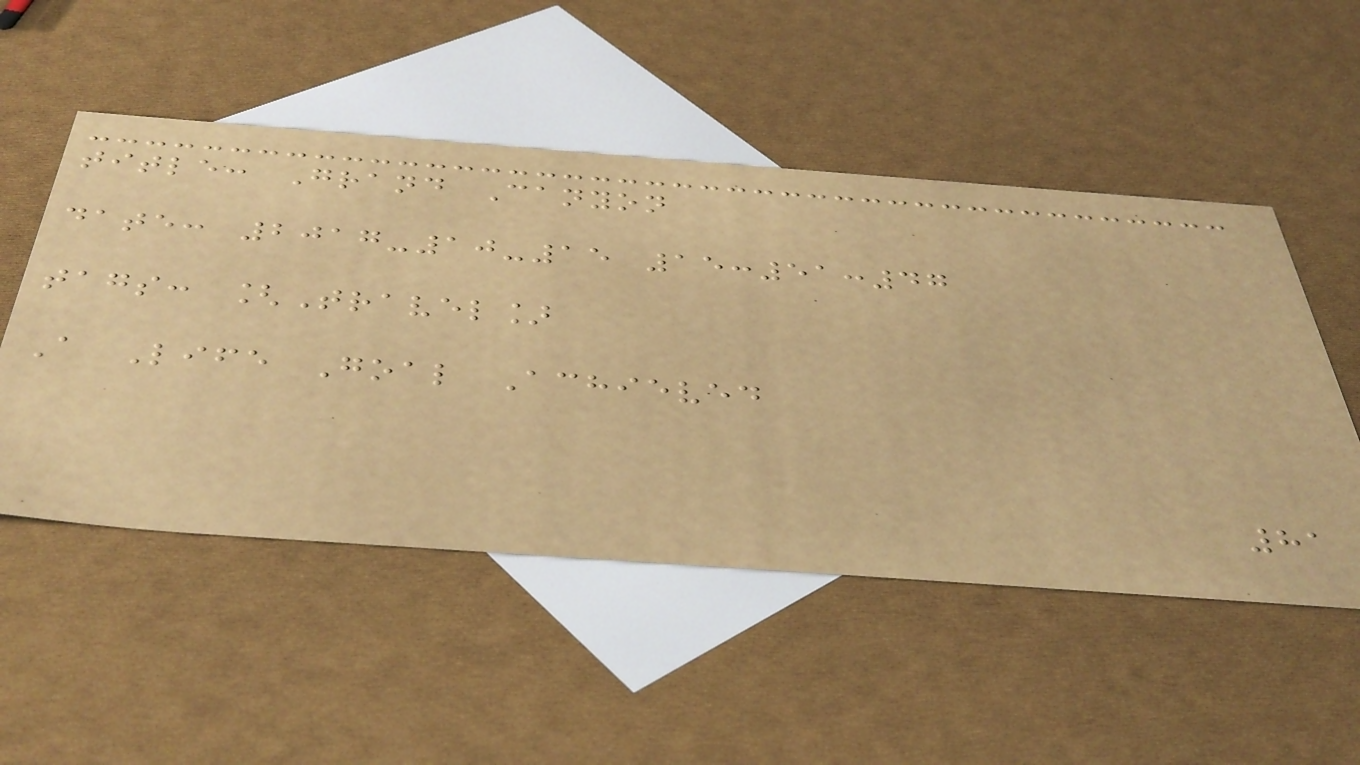title: Grand Canyon
date: 2017-10-15 15:51:47
tags: [Travel]
A Life Goal Achieved
81
